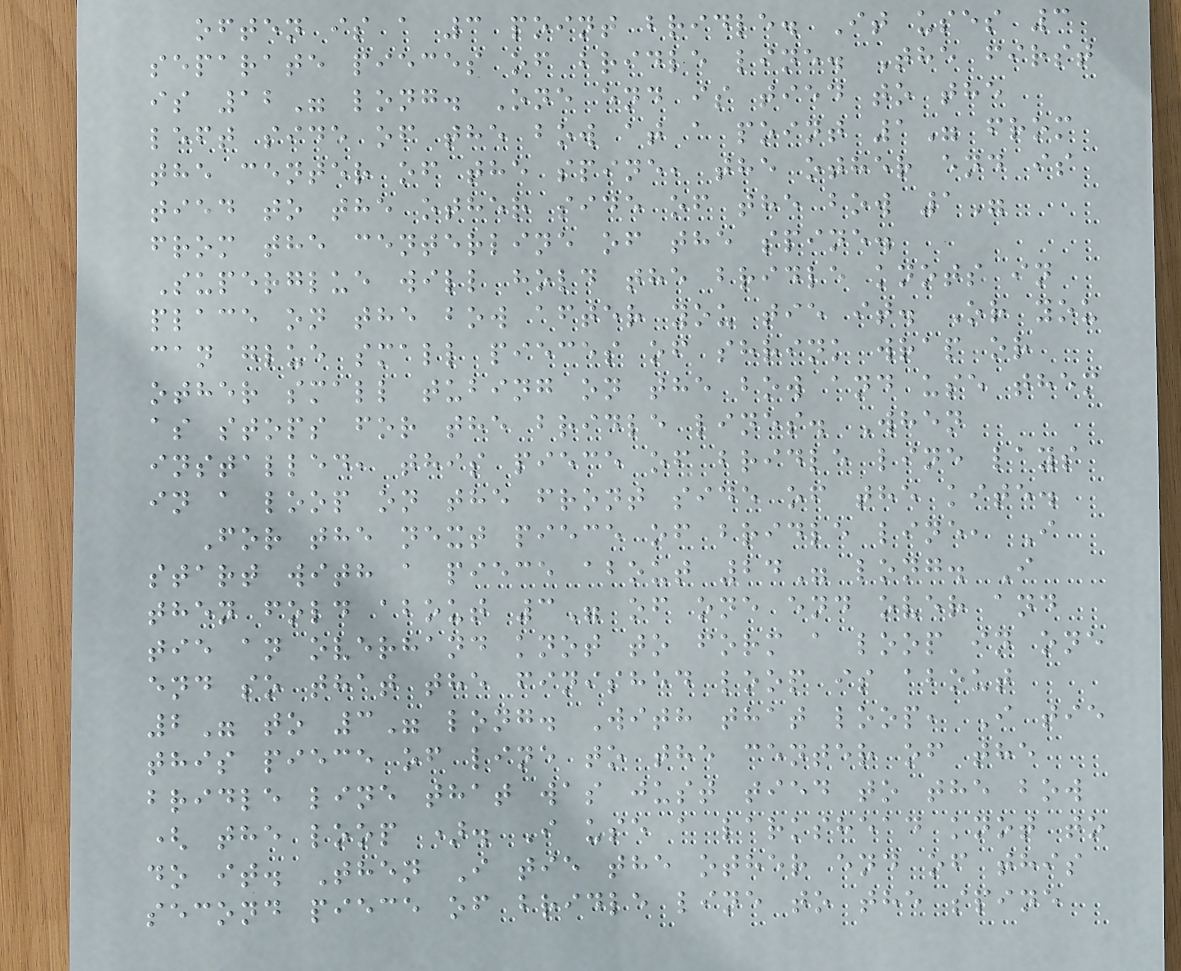often is a 3 point bridle. It uses 3
separate pieces of bridle line. The first
is 12" long. One end is tied to the
left side of the bow at a point 1" from
the center of the spine, the other end is
tied to the other side of the bow 1"
from the centerline of the spine.
Superglue will hold the bridle knots in
place on the bow after you tie it. Or you
can glue small pieces of shrink wrap or
other small tubing on the bow and use them
as stops for the bridle lines. When
installed, this piece of bridle line lays
in a loop on the front side of the kite.
For the next piece of bridle line, I
start with a piece about 24" long. I
then fold about 3" of one end over and
tie an overhand knot to form a loop in one
end so that the finished loop is about
2" to 3" long. With that loop, I tie
this piece of line to the center of the
bridle line that was just tied to the bow
( the loop ). I use a larkshead knot to
do it. Then I tie the other end of this
second piece of bridle line to the spine
